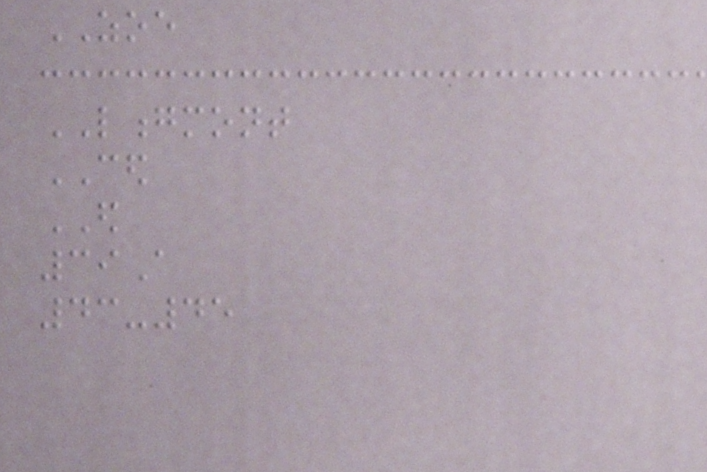ZOE
LONGMONT
CED
ED
39A
43-45
